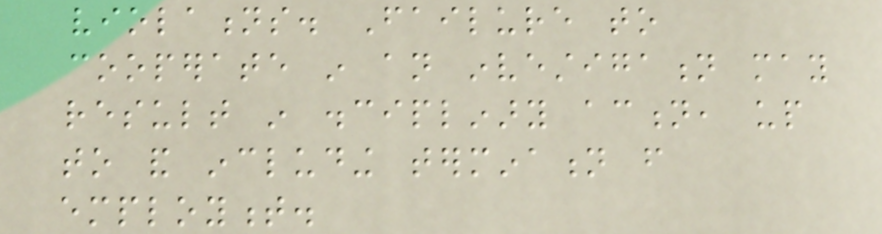violations. Failure to
cooperate in an investigation may
result in disciplinary action, up
to and including termination from
employment.
